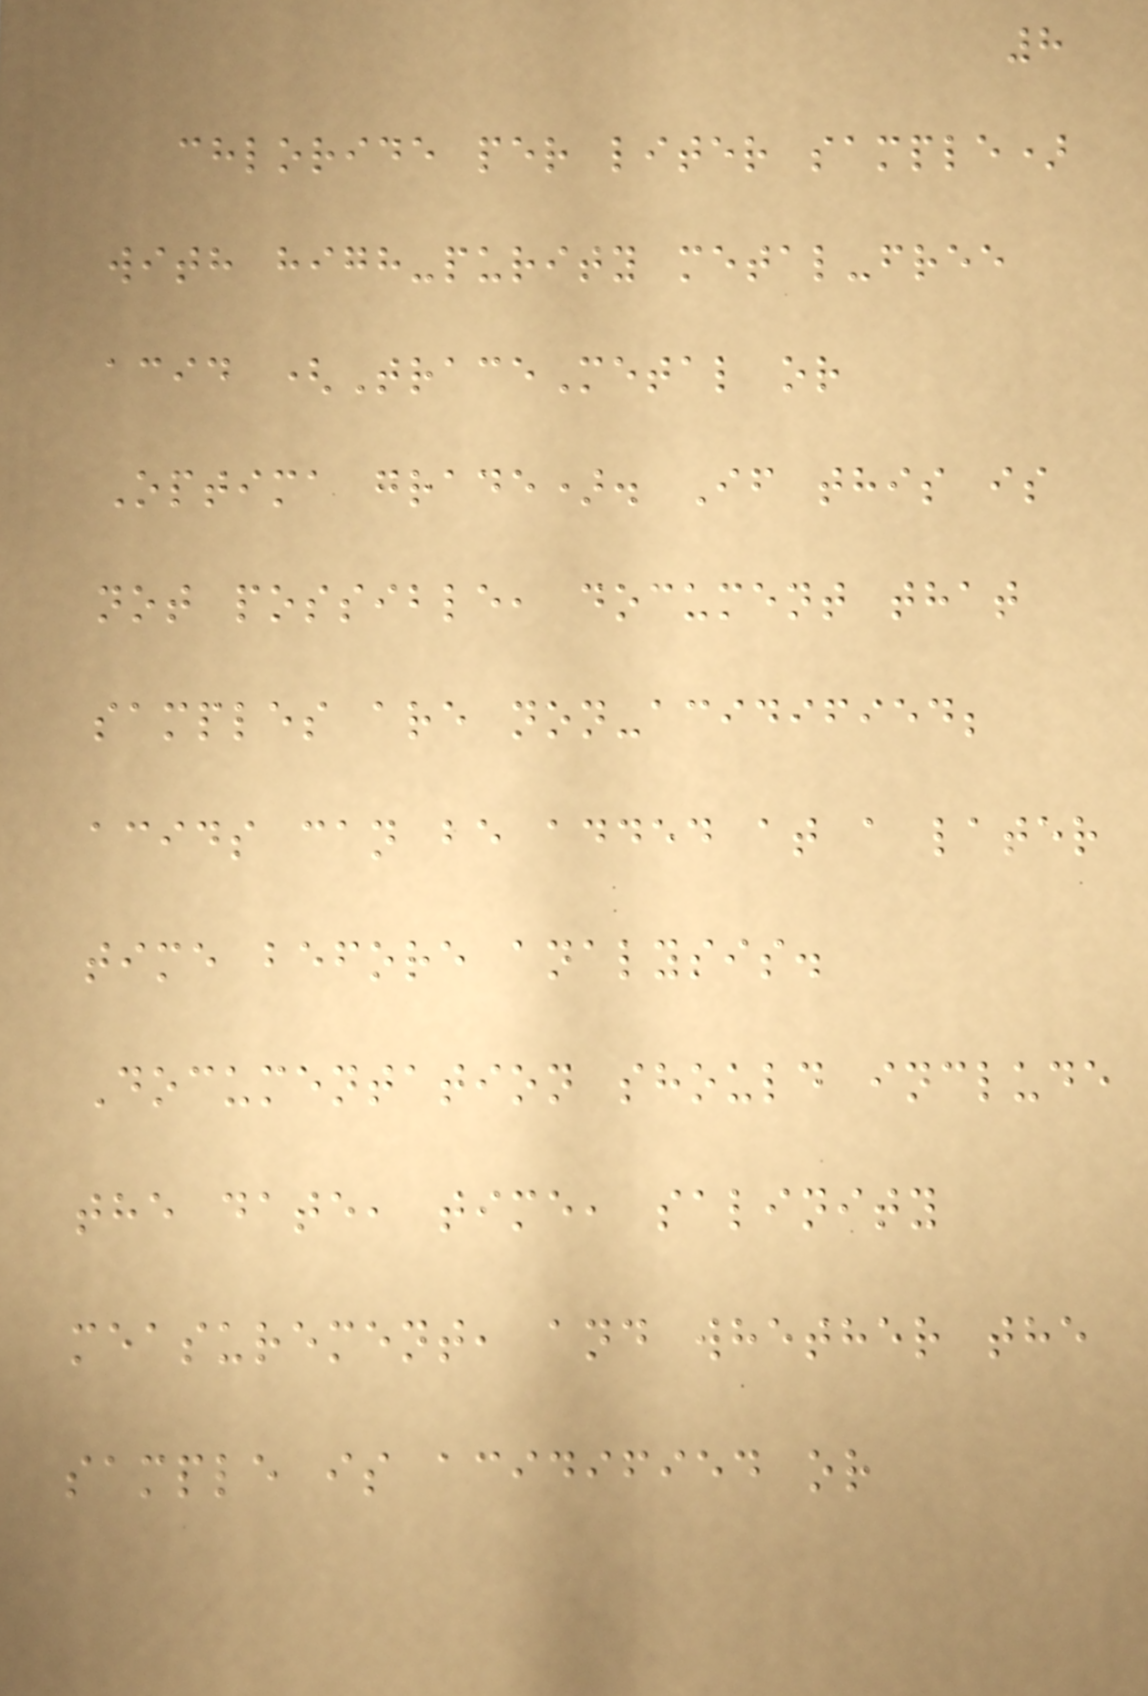8
chloride per liter sample)
with high-purity metal-free
acid (TraceMetal or
Optima grade). If this is
not possible, document that
samples are non-acidified;
acids can be added at a later
time before analysis.
Documentation should include
the date, time, salinity
measurement, and whether the
sample is acidified or
